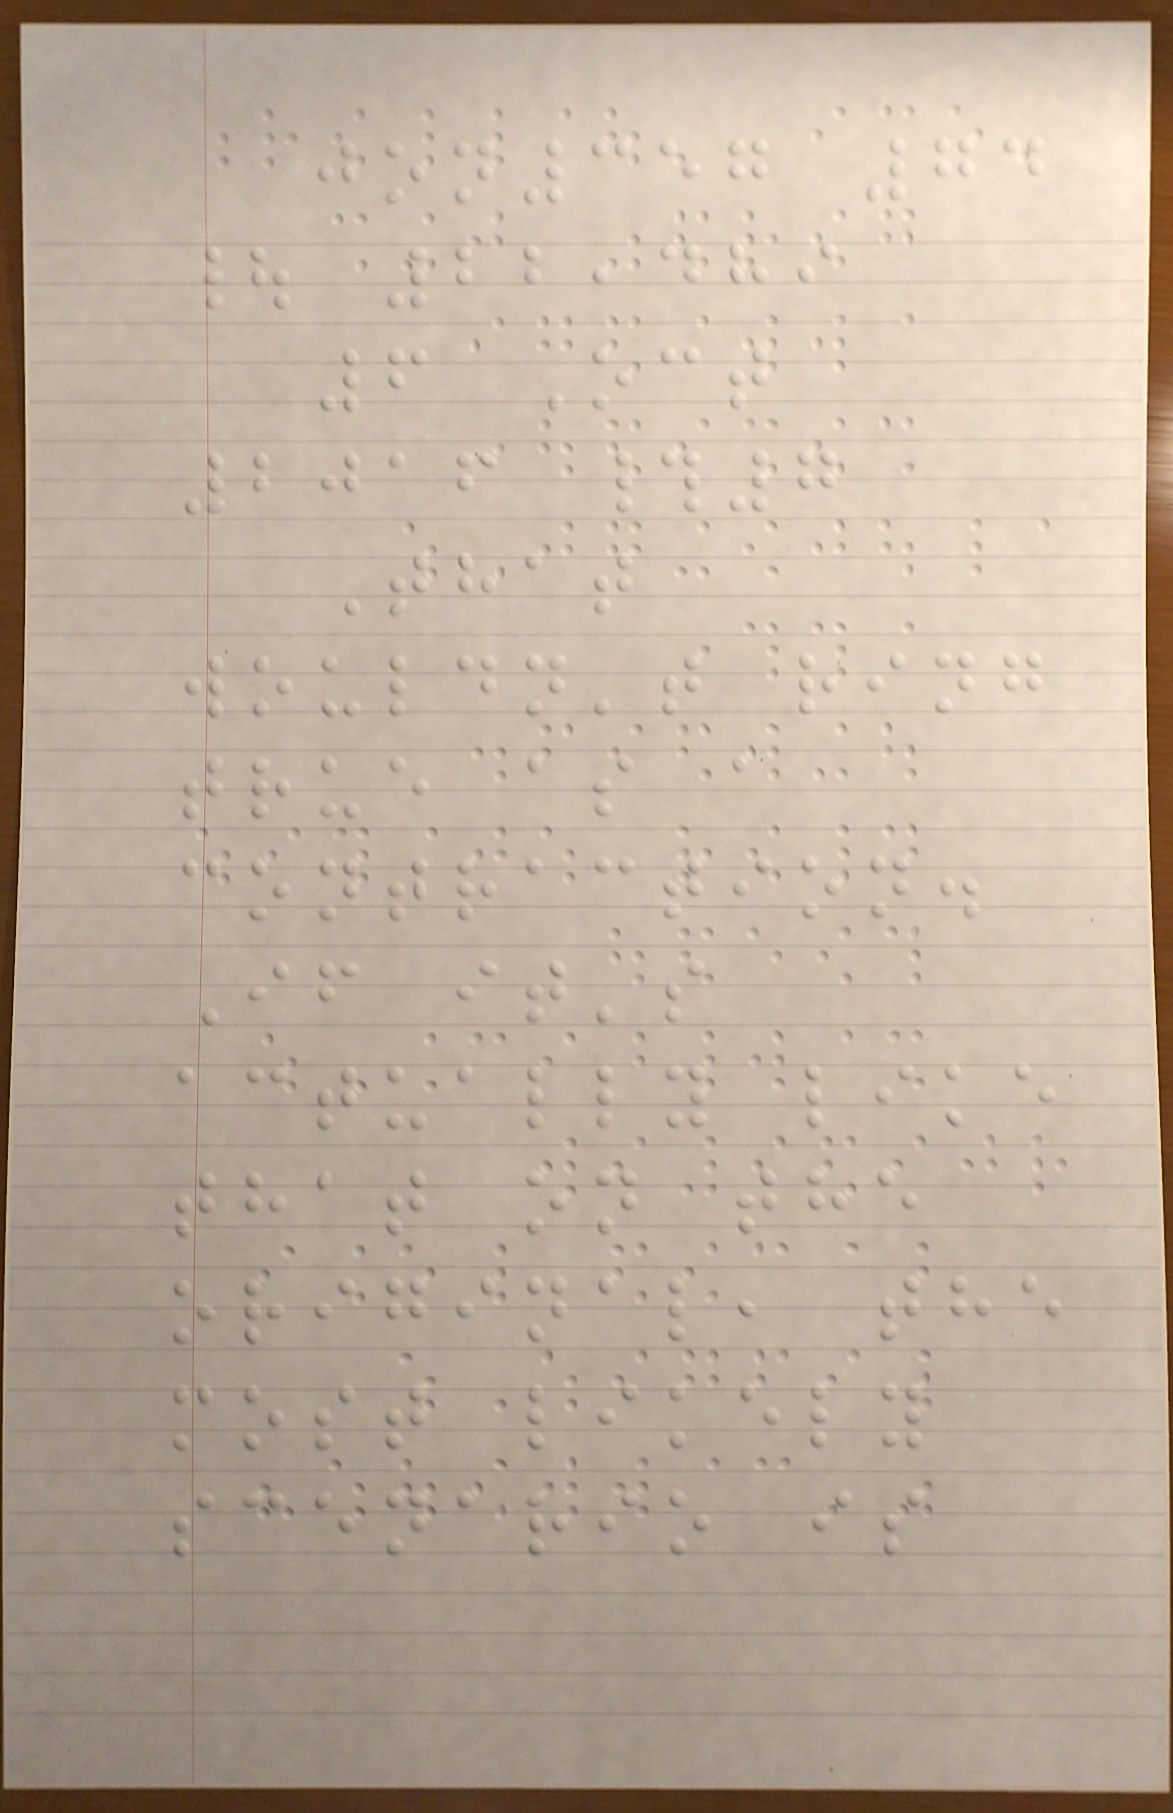jon357 74
| 22,489
6 Oct
2016 #7
That
wouldn't ring
true as a
contraction.
If it's
actually like
that on the
original, the
most likely
scenario is
